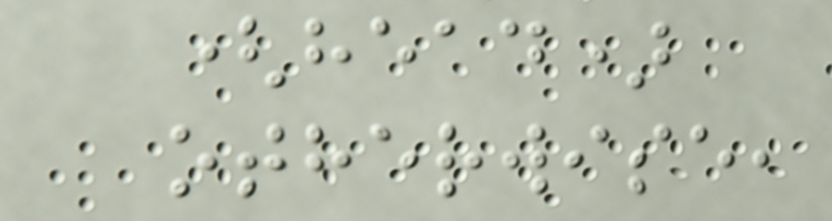(head)
otherwise,
